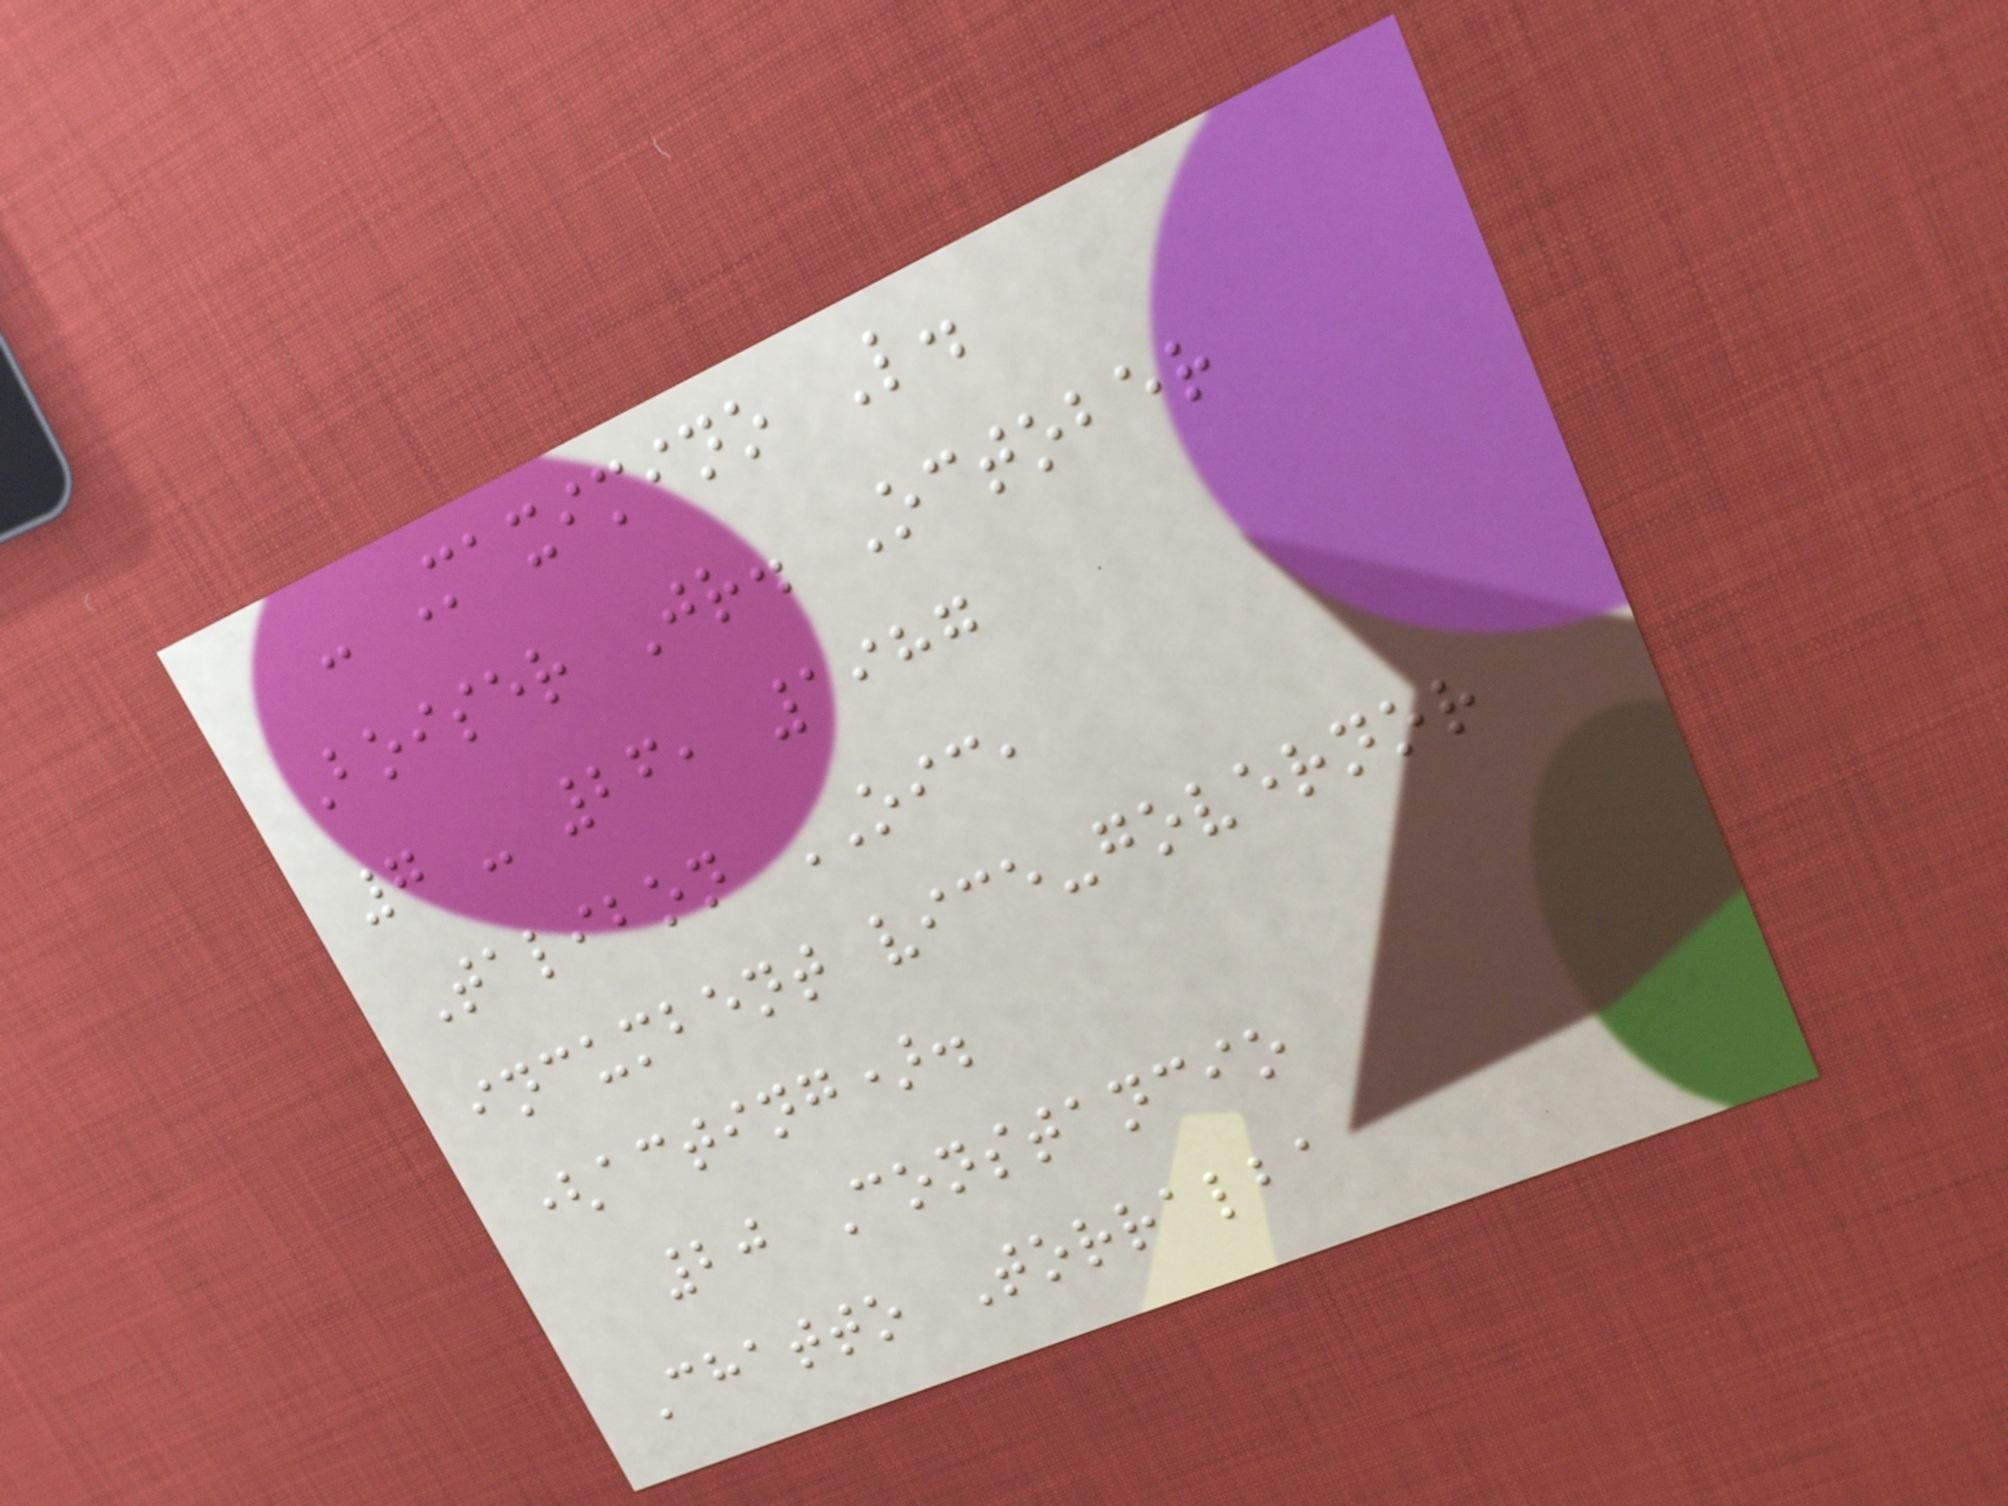- Maximino L.
Boiser Jr. October
7 - 26, 1987
Talibon OIC,
incumbent vice-governor
(acting).
20 Constancio
Chatto Torralba
